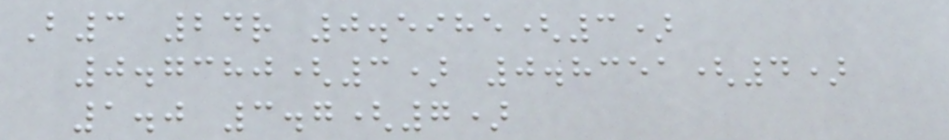B3 24r 0.5985(3)
0.7380(3) 0.8351(4)
1.0 3.7(7)
